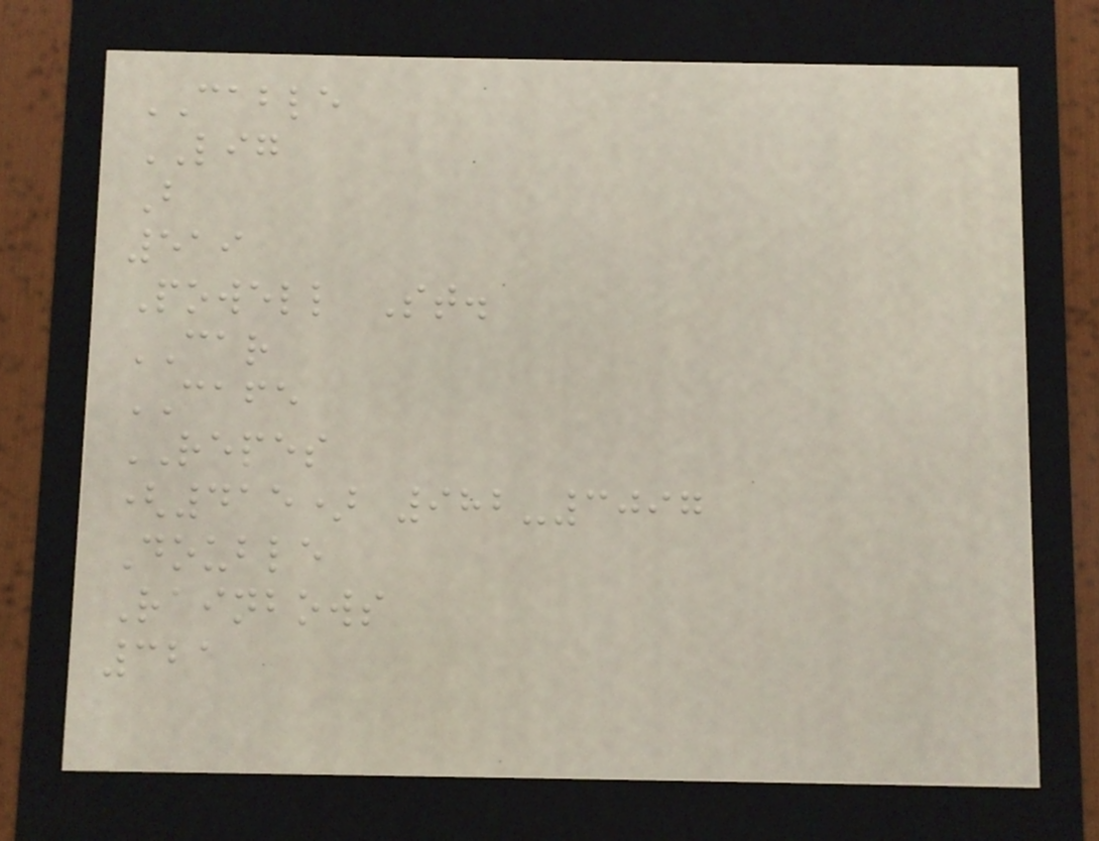CABLE
LIG
B
519
Powell St.
CAR
CAFE
REPES
(415) 982-3097
Double
Rainbows
321
